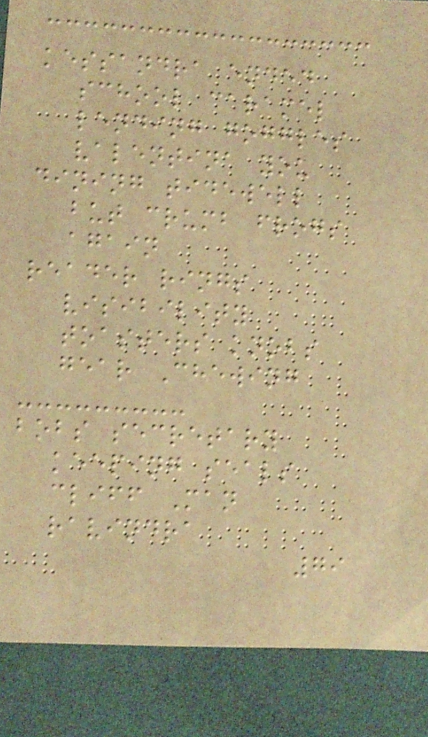kessandra ended
school caramel
lending goggles
valentina you
dining tidewell
but crumb frogs
again
reader rings
visibility
toasters knobs
gear Chewing
bobs secretary
keeping seals
cliff Man
ravindra
79
